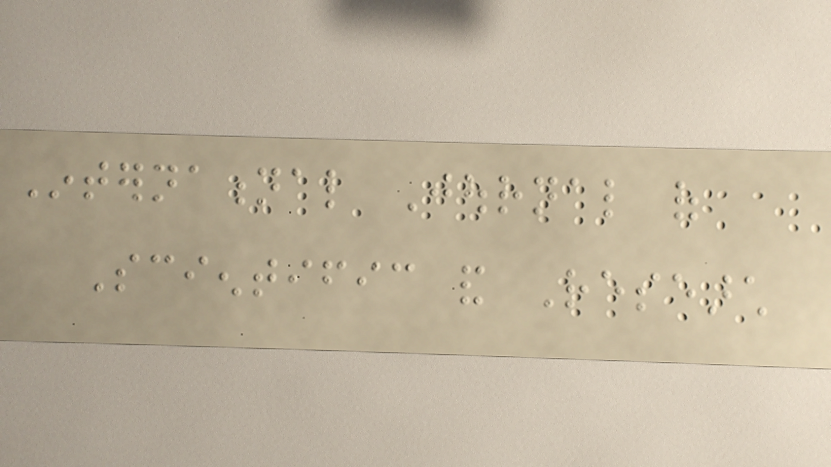International Journal of
Scientific and Research
